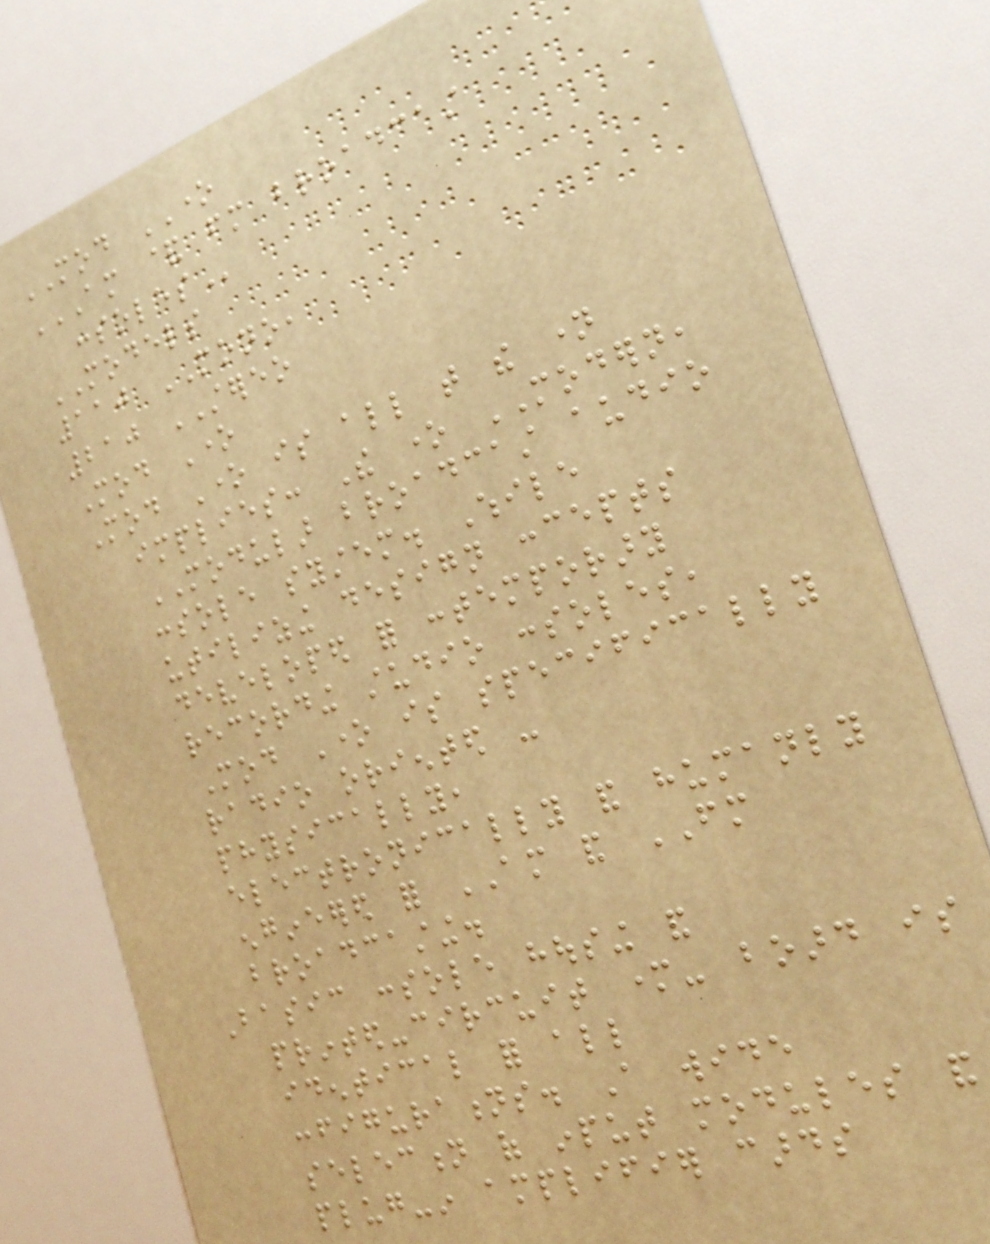MOD ONE
AM & FM BROADCAST
CONSOLES
MODELS
110 MONO,
210 STEREO
Mod One
Mod One is all that the name
implies: The one MODERN,
MODULAR broadcast audio
console system. While
utilizing design concepts
developed for contemporary
recording studio consoles,
Mod One is specifically
radio oriented -
physically,
electronically and humanly
engineered for AM and FM
broadcasting.
Basic console housing and
printed-circuit mother- board is
identical for all
configurations. A wide
selection of input modules and
plug-in amplifier cards
